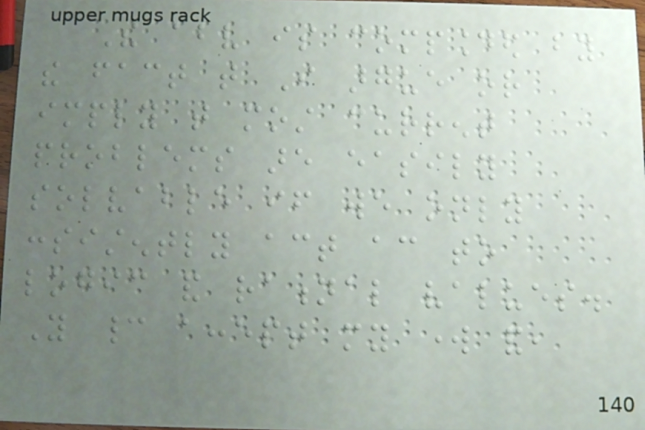The above is compounded by
the fact that I argue or
imply that most current
problems are easily
solvable if we only
consistently act according to
logic and rational values.
You cannot accept my work and,
